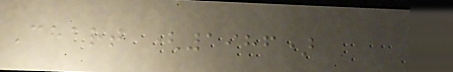Chart (1986)
